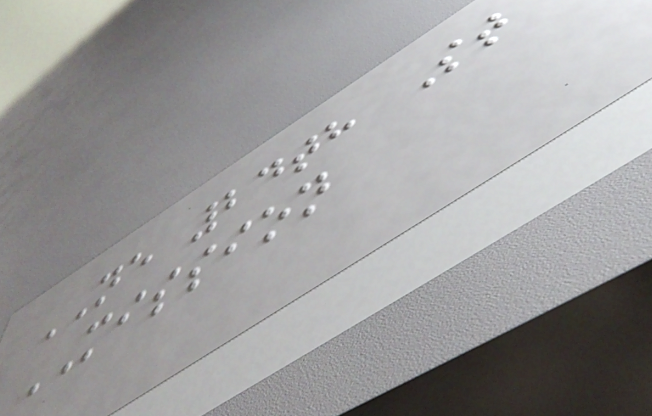NE 24th St
MISSION
